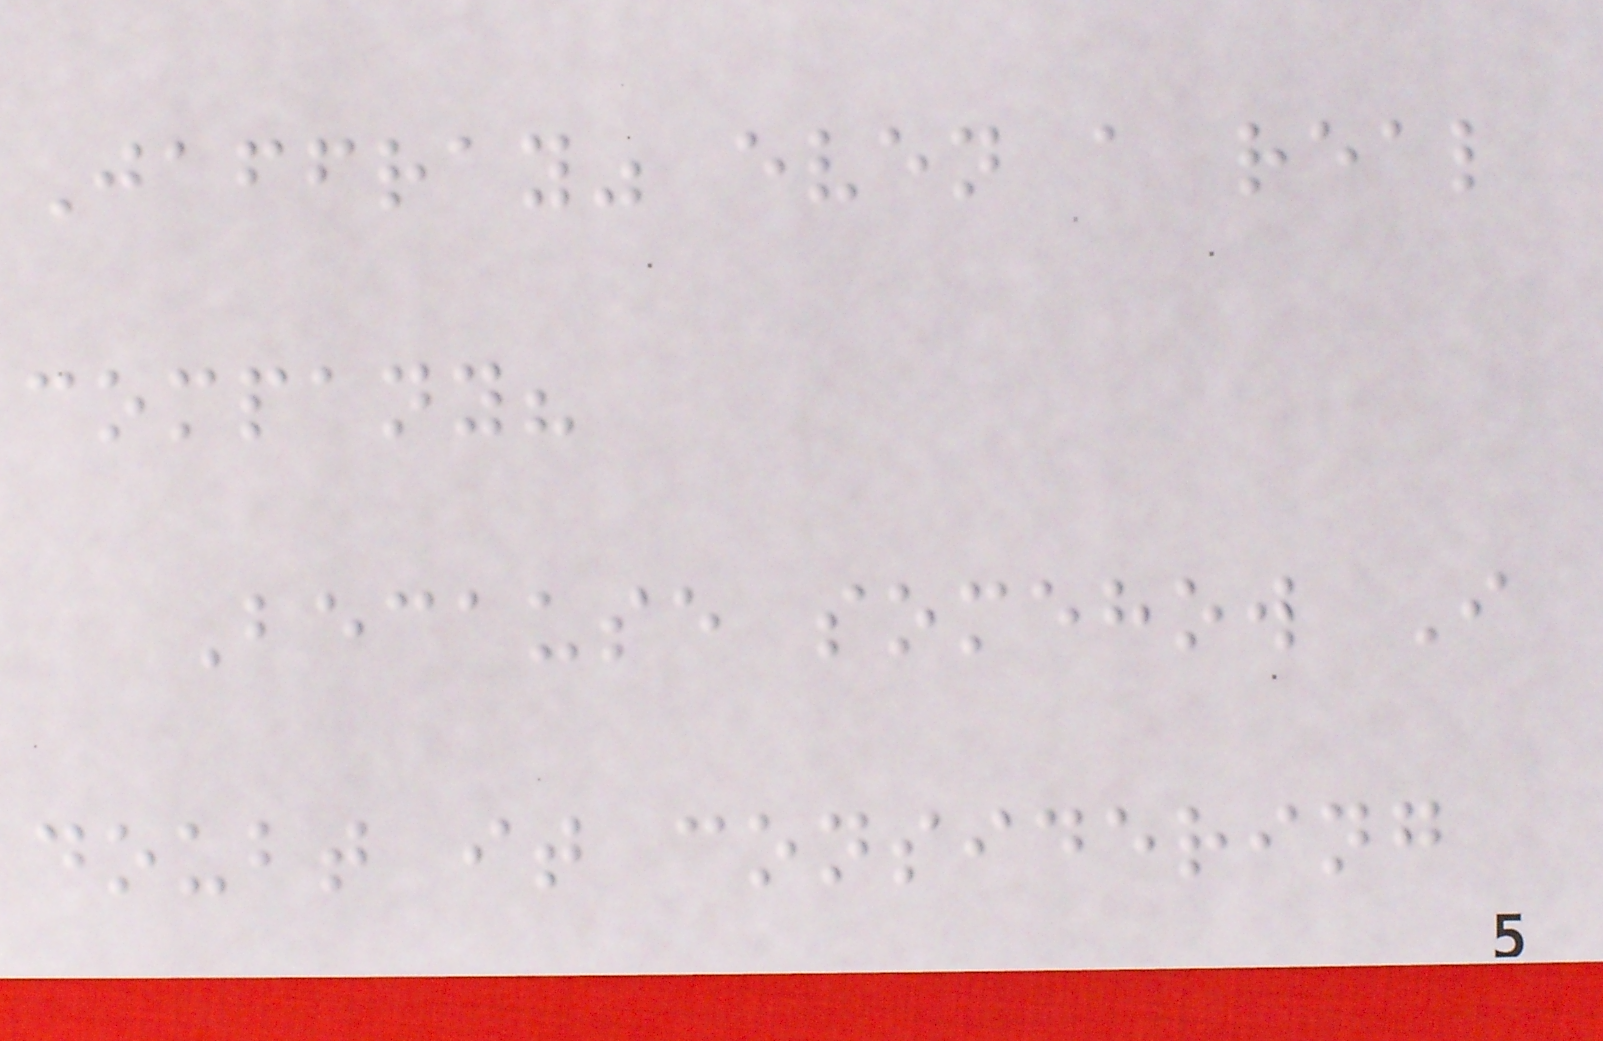Jaffray" even a real
company?
Because somehow I
doubt it considering
